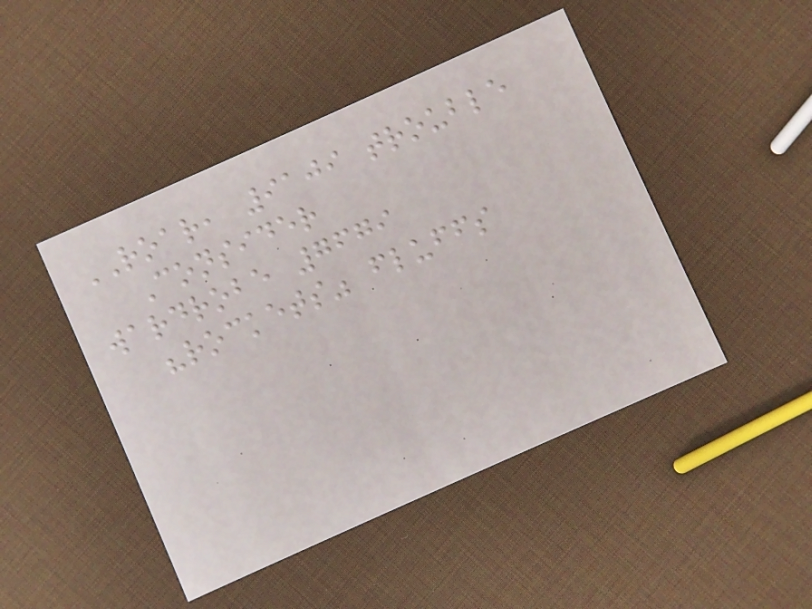ROAR, 9109 trouble
Consider
wardrobe 7679
"rockets" fluffs
